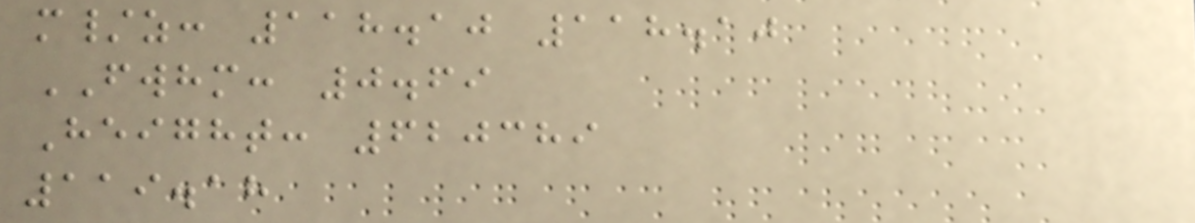m/z: 118.10 118.10
FWHM: 0.69
Height: 620389
119.18
